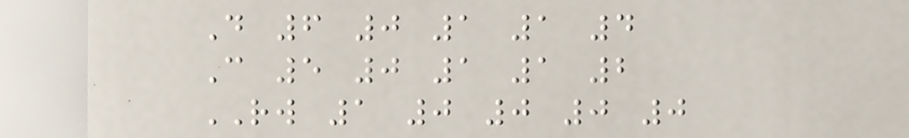D 6 0 1 1 4
C 5 0 1 1 2
RW 1 0 0 0 0
